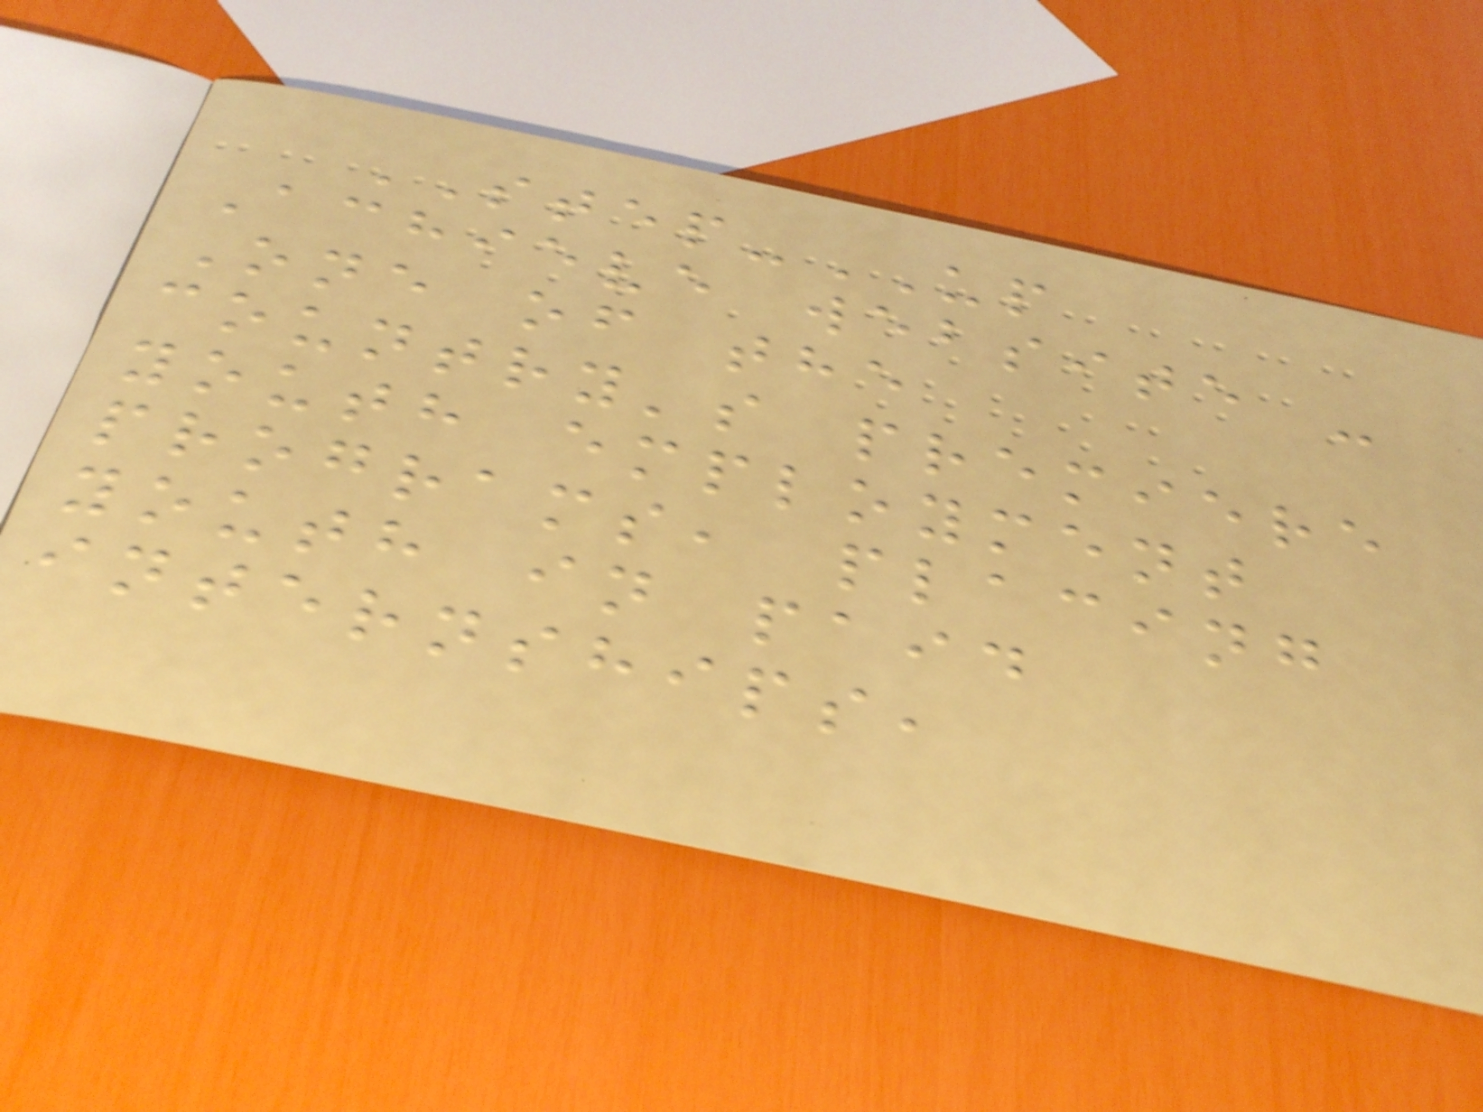STEP-UP
Achieve website -
One of the
country's premiere
youth employment
programs, placing
youth in paid
internships,
